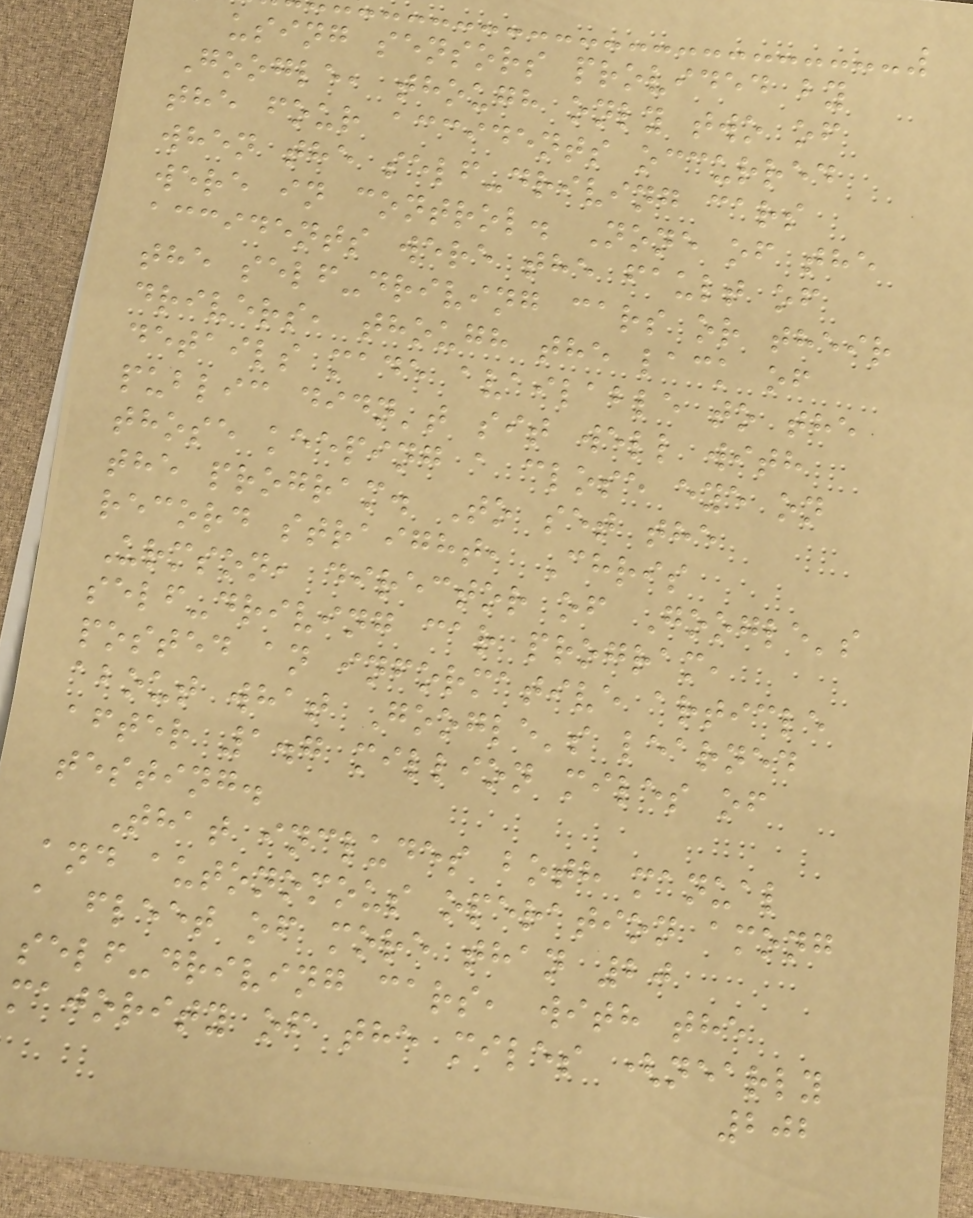using sensors provided by
Google, though only two of
the four accidents occurred
when the self-driving cars
were in control. None of the
accidents were the fault of
the self-driving cars or their
drivers, though the lack of
details made available to the
public didn't sit well with
those keeping a close eye on
the program. To set the
record straight, Chris
Urmson, director of Google's
self-driving car program,
posted an informative article
about what Google's learned
after 1.7 million miles of
testing.
That includes both manual
and autonomous operation among
a fleet of more than 20
self-driving cars, with the
majority of the miles (nearly
202
